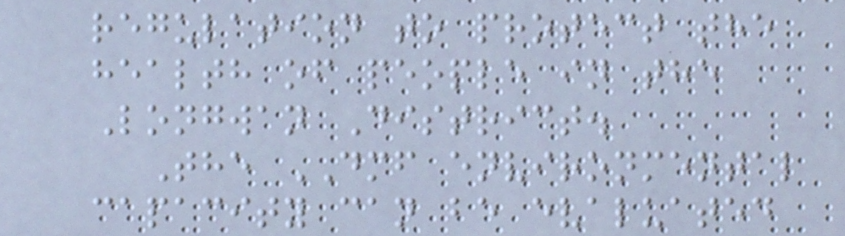regulation to protect the
health of people in the
Longwan District.
The DMF environmental
capacity can be evaluated
